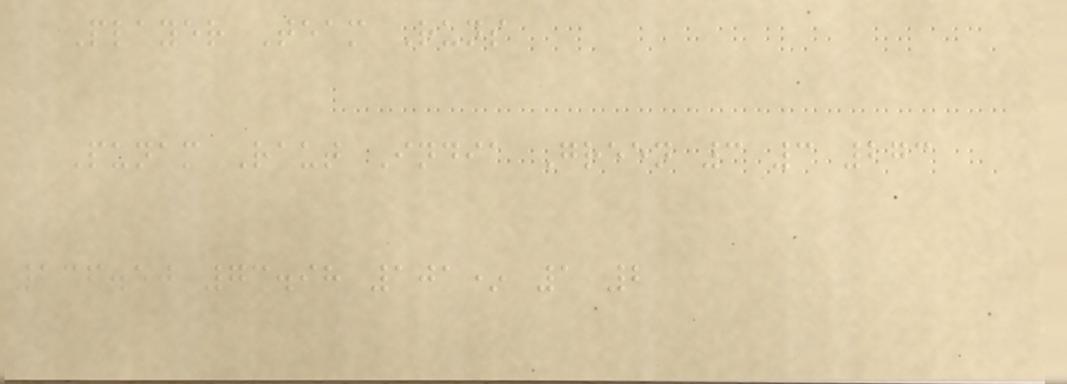Player Team Runs
Punam Raut India Green 3 3 273
136.50 73.98 101* 1 2
